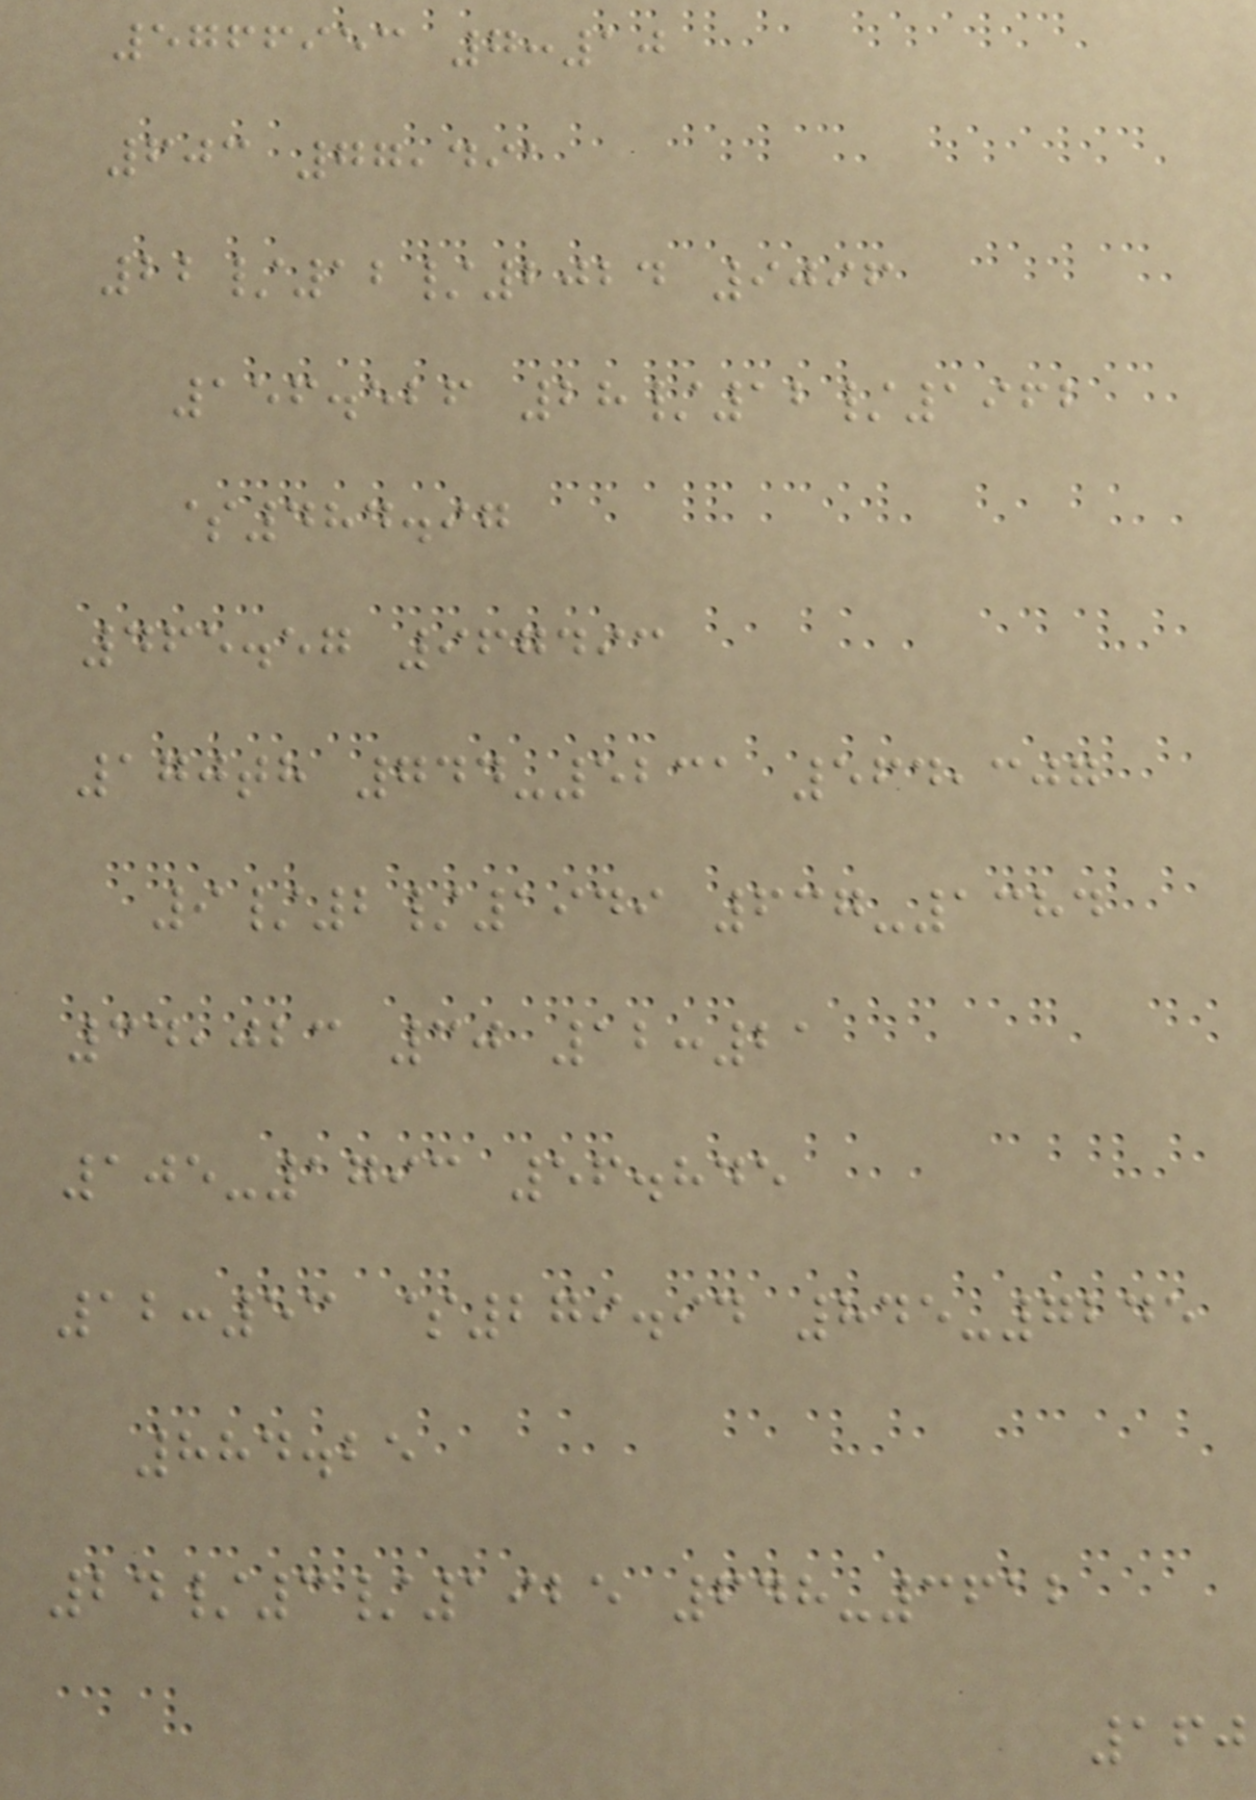5766953 7:10
603 77,491
22/12/2024 9096
156.526 28/12/1962
$484.97
465.57 967493
170th 744-5231 564,307
9/2/1949 637-1384
34,023 30 12:21
105-1793 56.845
12:53 $279.94 845-7245
884.25
24/3/1925 648-3612
160
